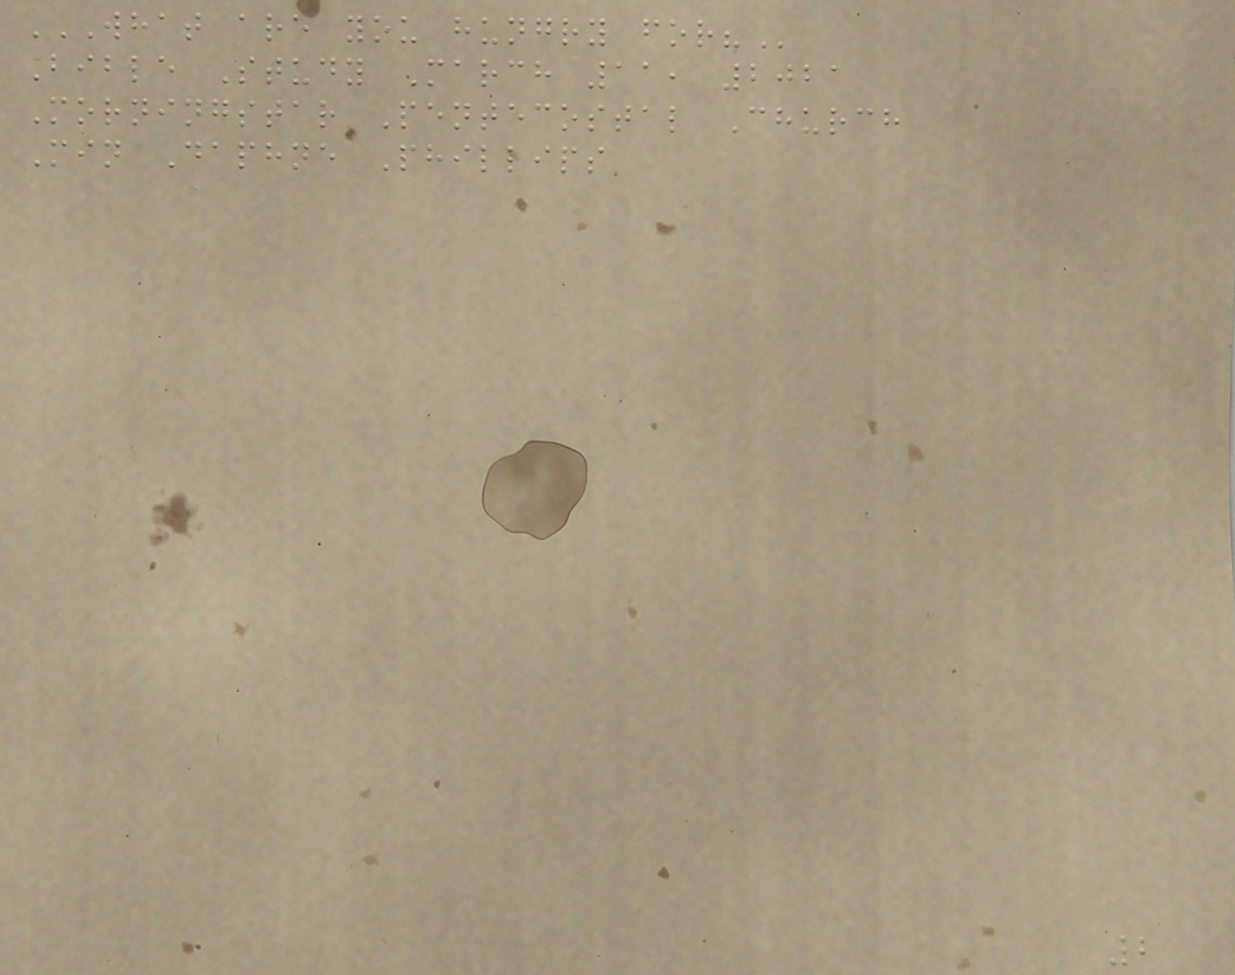WHAT ARE YOU HUNGRY FOR?
Bible Study March 11, 2021
Morningstar Pentecostal Church
Min Daphne Phillips
2
